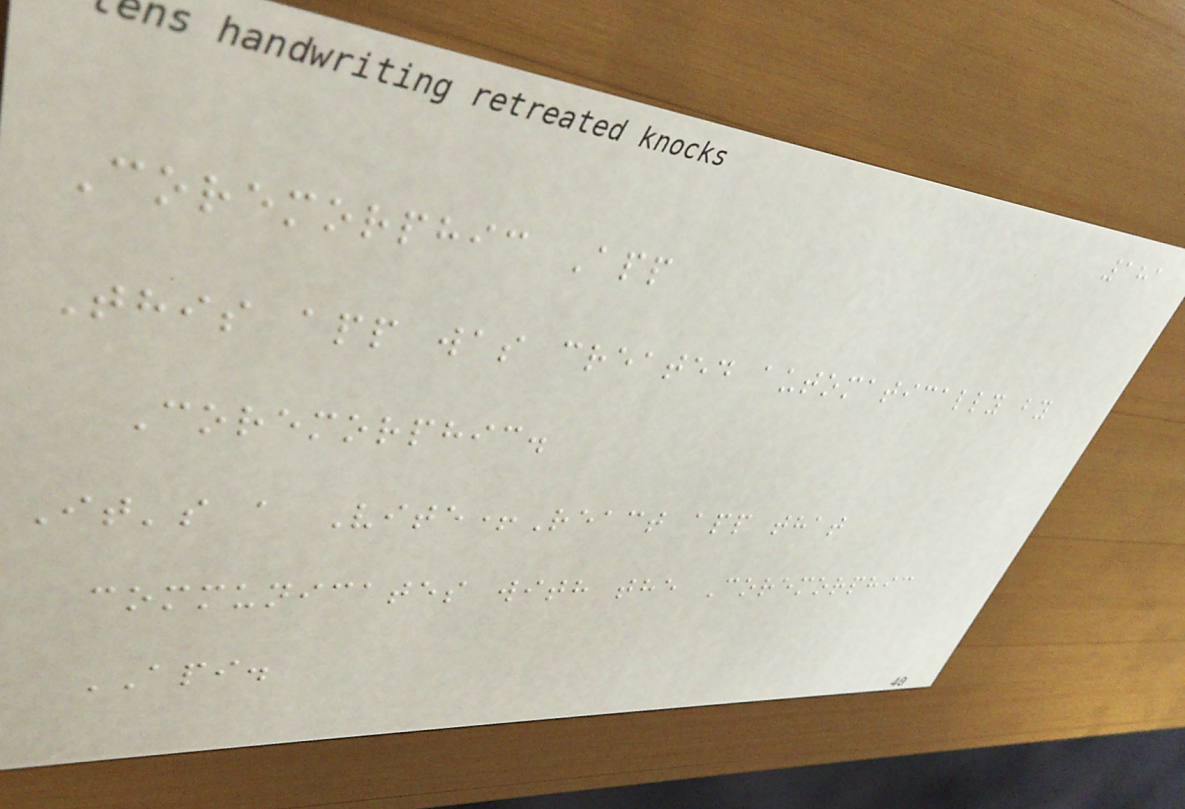181
Coremorphic App
This app was created automatically by
Coremorphic.
It's a Vite+React app that
communicates with the Coremorphic
API.
